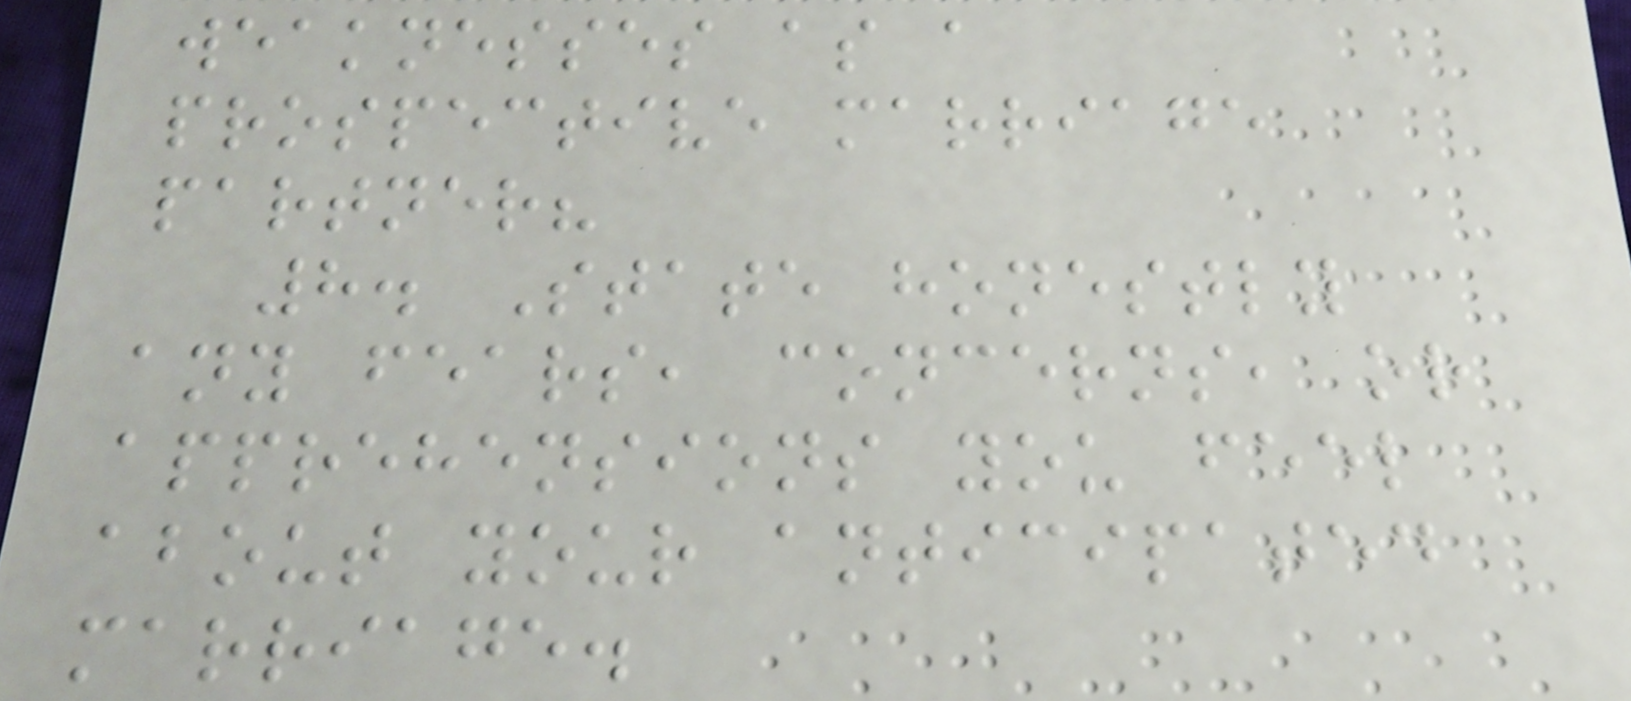weaknesses as a
prospective marriage
partner?
8. State honestly
any fears, concerns, or
apprehensions you feel
about your anticipated
marriage.
